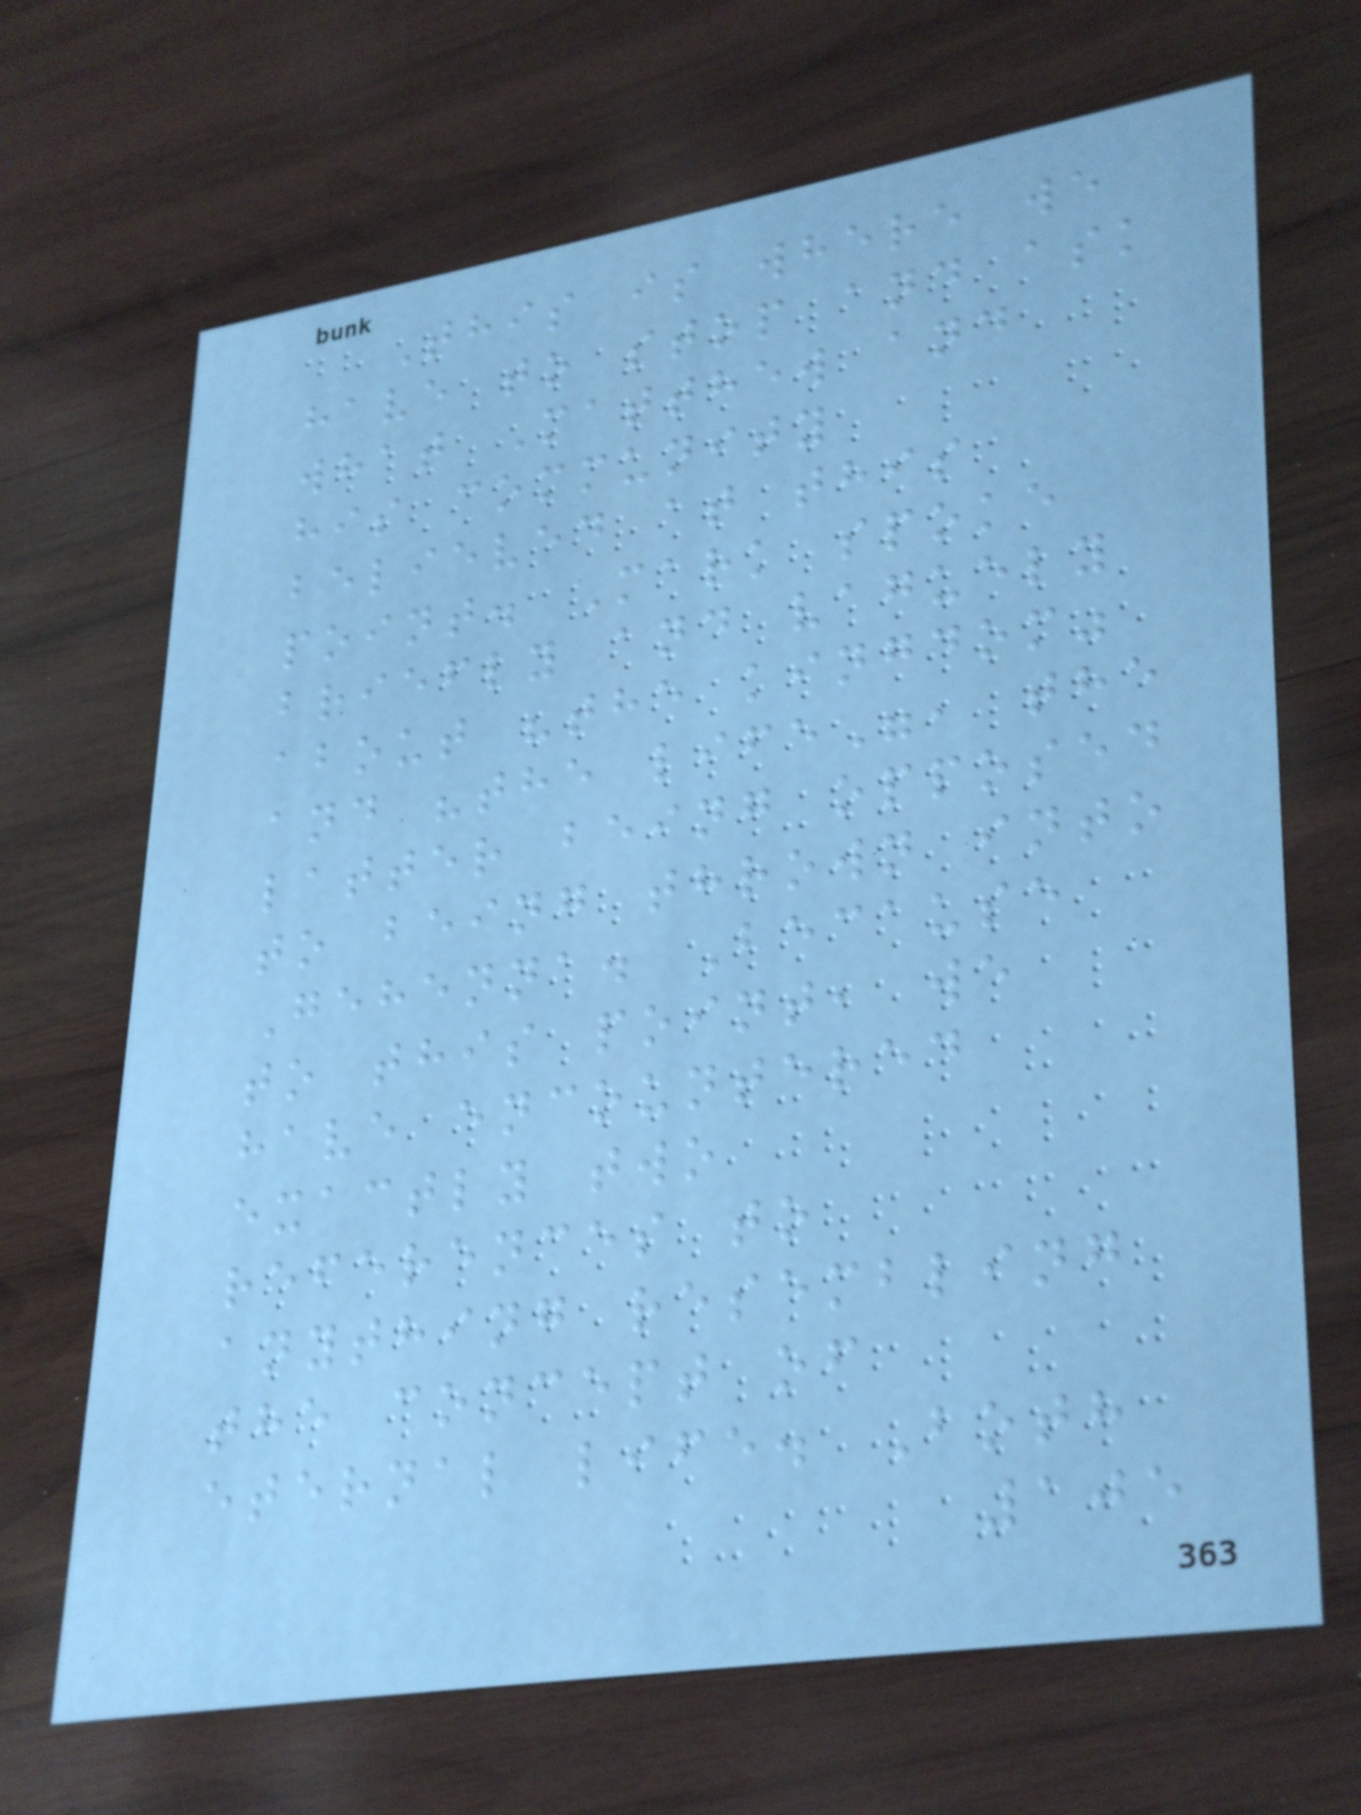This is where we
have to stop and ask
what Matthew and
his community
believed at this
point. Mark spoke
briefly and vaguely
about "the kingdom"
and "the life", the
latter being opposed
to being thrown into
Gehenna. Because
to this point, we
have encountered
exactly two
references to
anything resembling
the concept of
eternal life. Both
105
